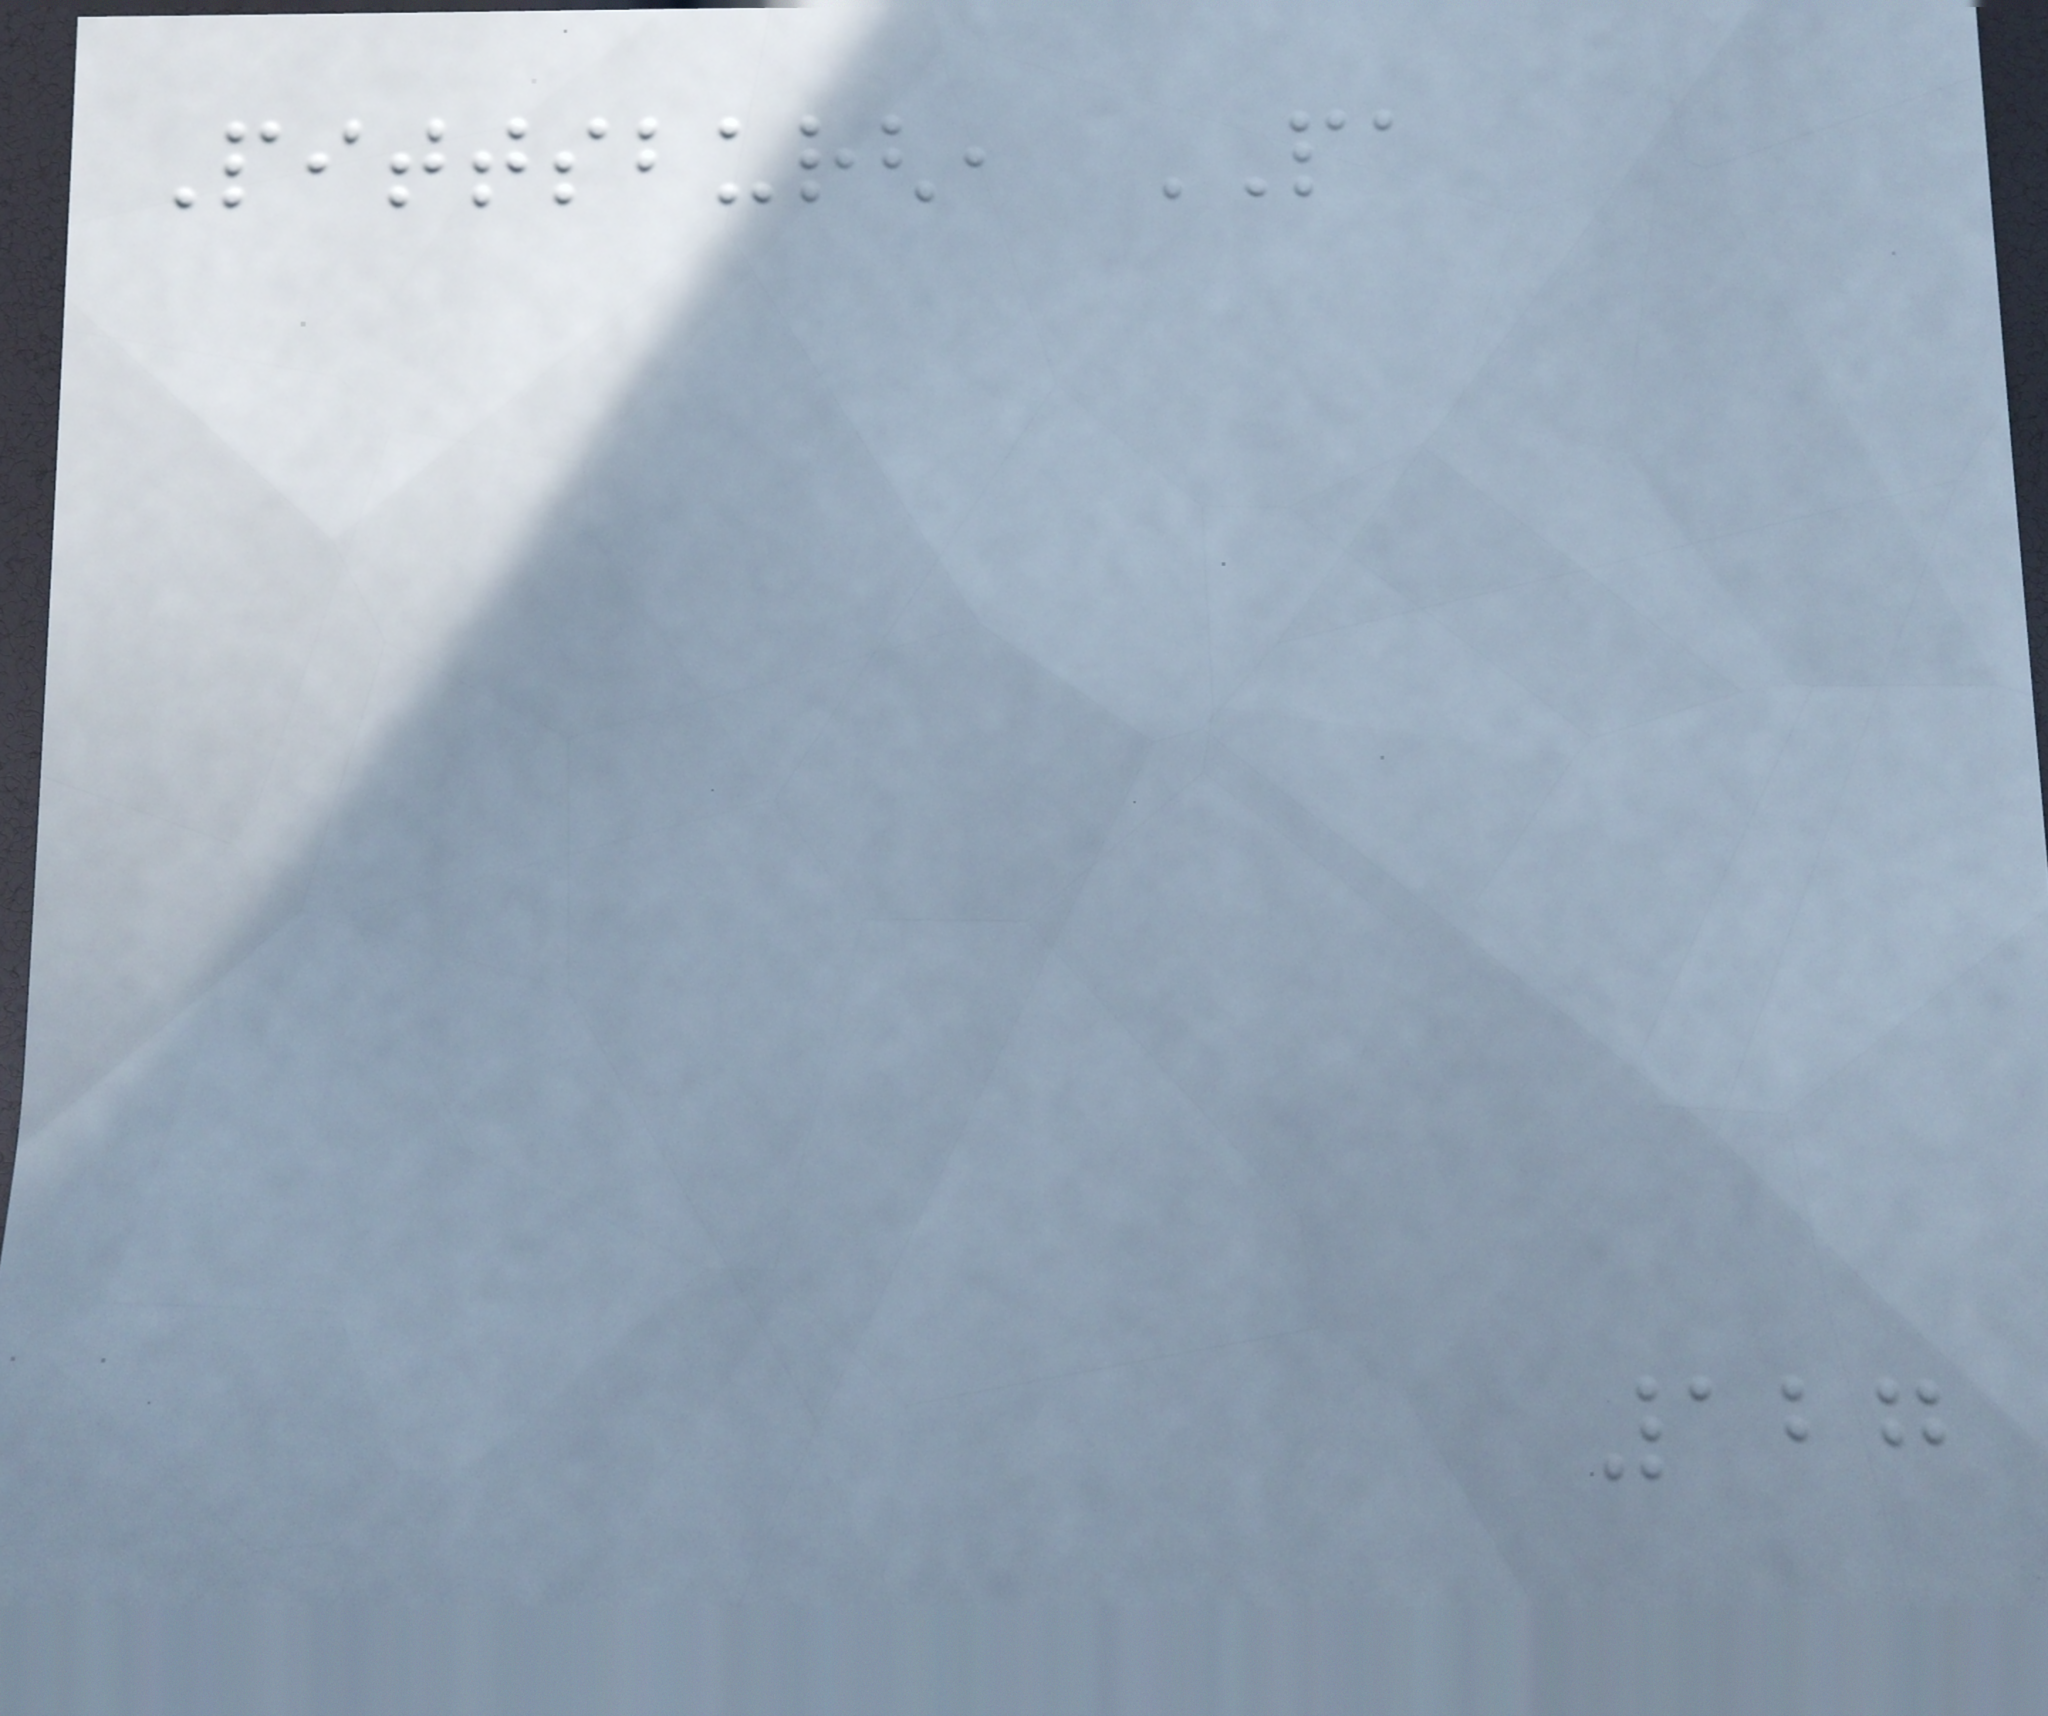Pittsburgh, PA
127
